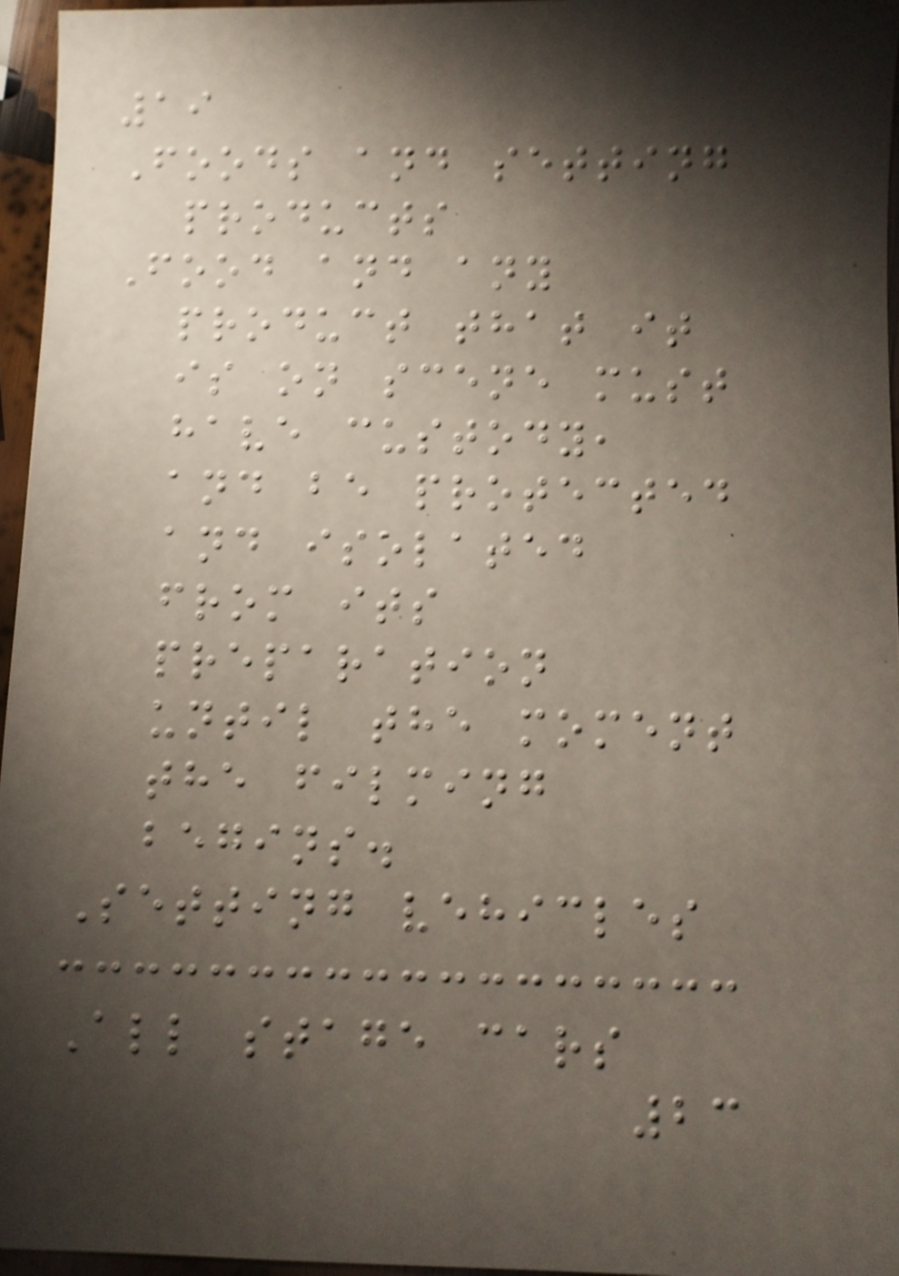19
Foods and setting
products
Food and any
product that it
is on scene must
have custody,
and be protected
and isolated
from its
preparation
until the moment
the filming
begins.
Setting vehicles
All stage cars
23
